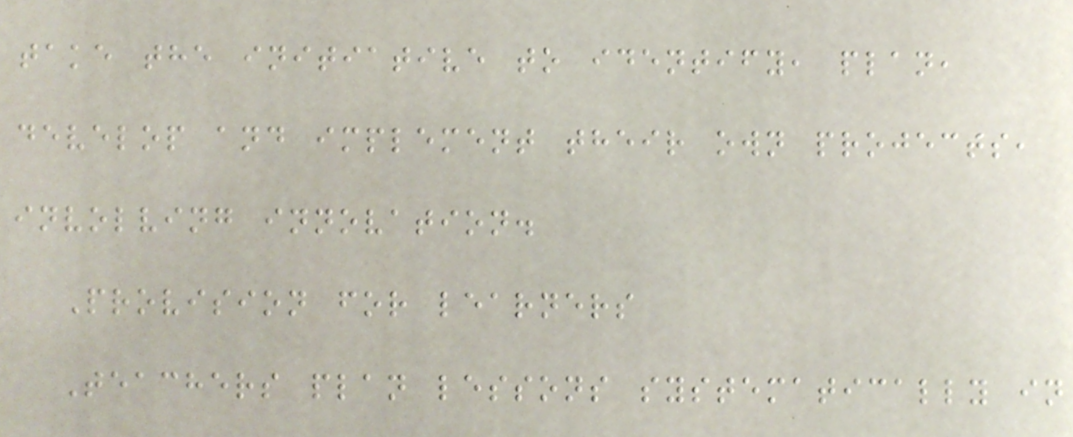take the initiative to identify, plan,
develop and implement their own projects,
involving innovation.
Provision for learners
Teachers plan lessons systematically in
